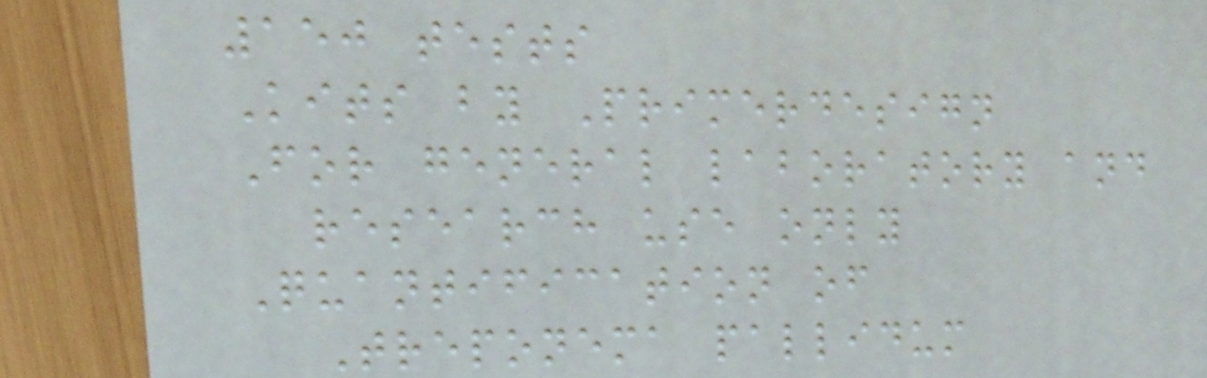150 tests
Kits by Primerdesign
For general laboratory and
research use only
Quantification of
Treponema pallidum
